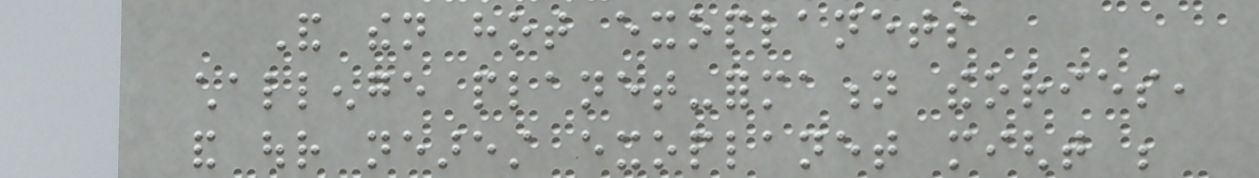And then hot exoplanets
challenge planet-formation theories,
and our nearest exoplanet might be
